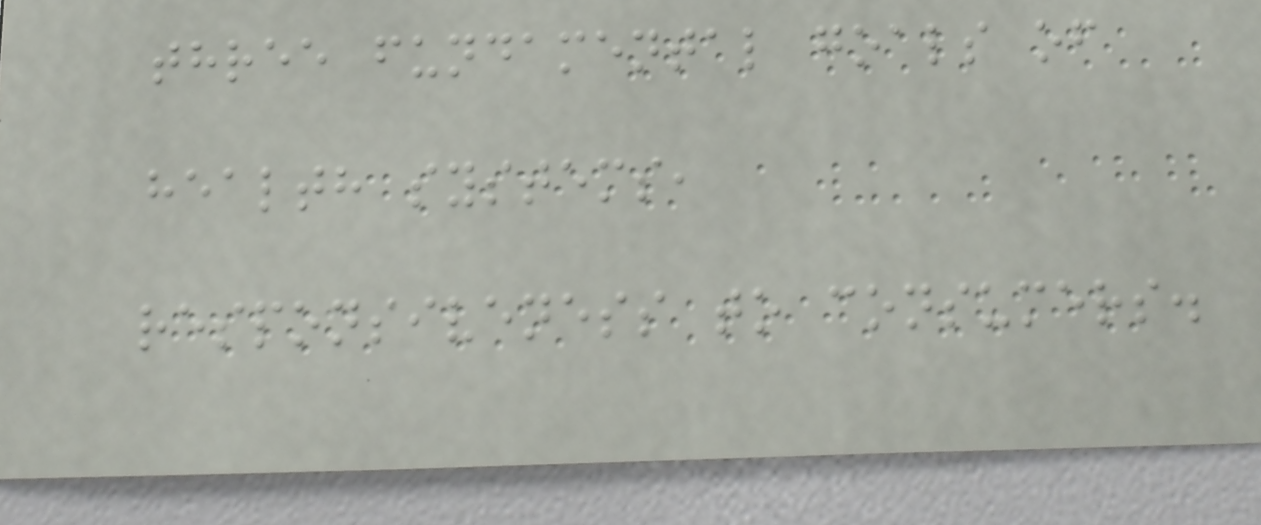three fundamental goals of
health systems,
responsiveness to consumers.
